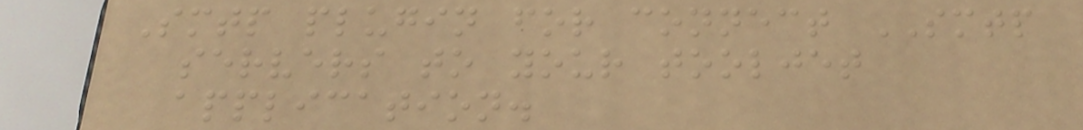Smtp plugin for connect SMTP
servers to your tooljet
application.
